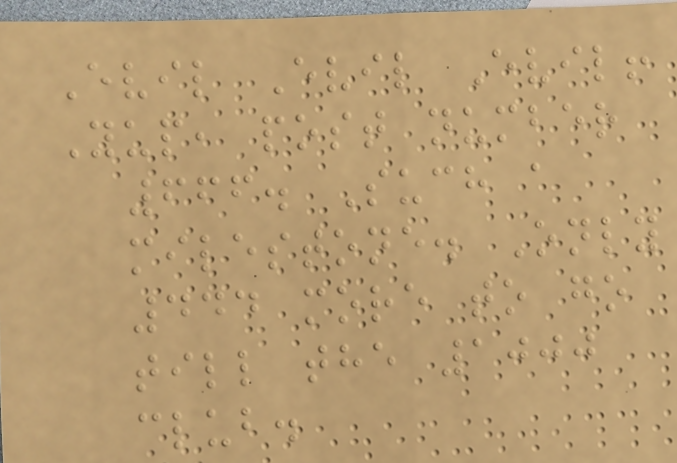Evil Evil Evil!
Yup, post number
666. Such a
milestone. Only
444 more to go
till the 1000
club.
